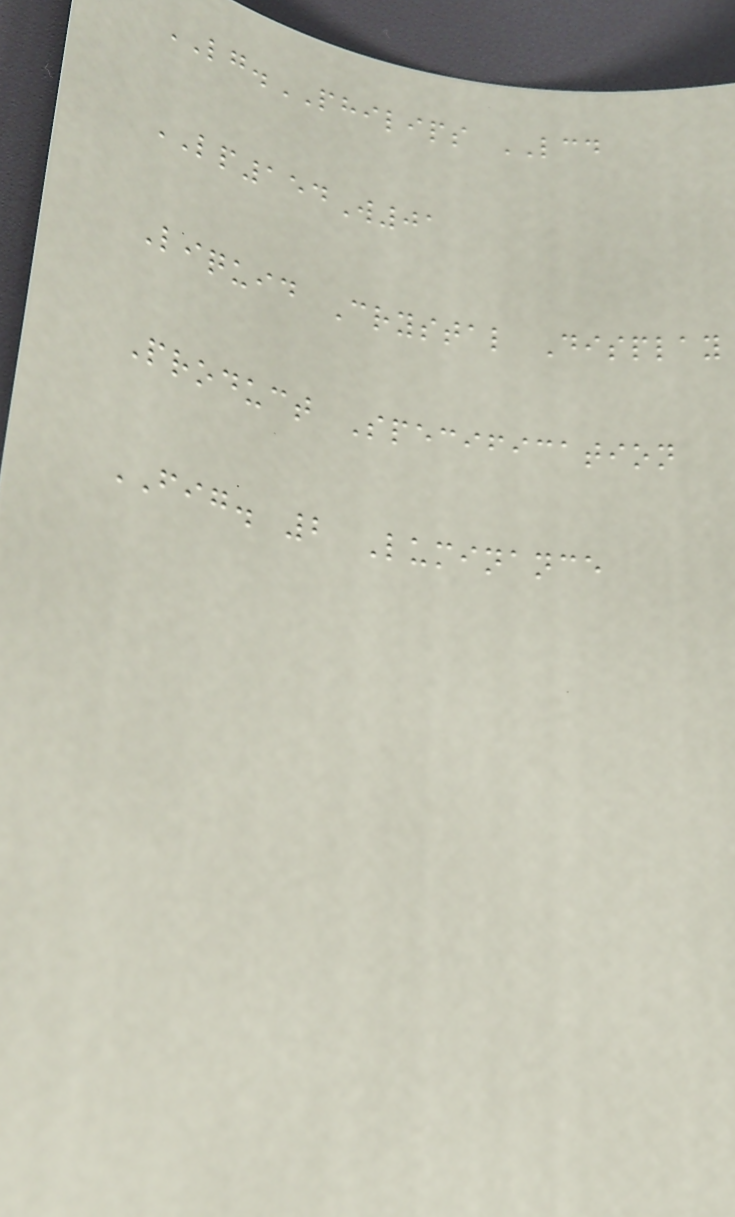LG.PHILIPS LCD
LP154W01
Liquid Crystal Display
Product Specification
FIG. 2 Luminance
